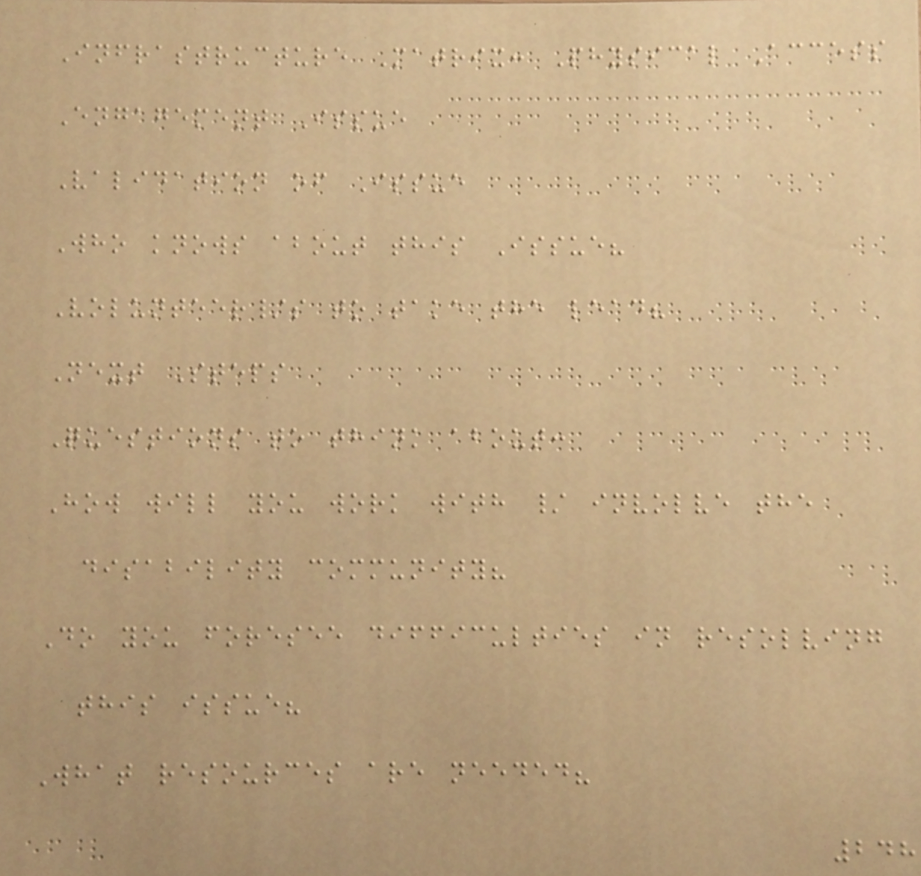Infrastructure Matrix: Physical Access
Engagement Issue
Validation of Issue
Who knows about this Issue?
Volunteer/s to take the lead?
Next Steps
Questions to think about:
How will you work with / involve the
disability community?
Do you foresee difficulties in resolving
this issue?
What resources are needed?
248
